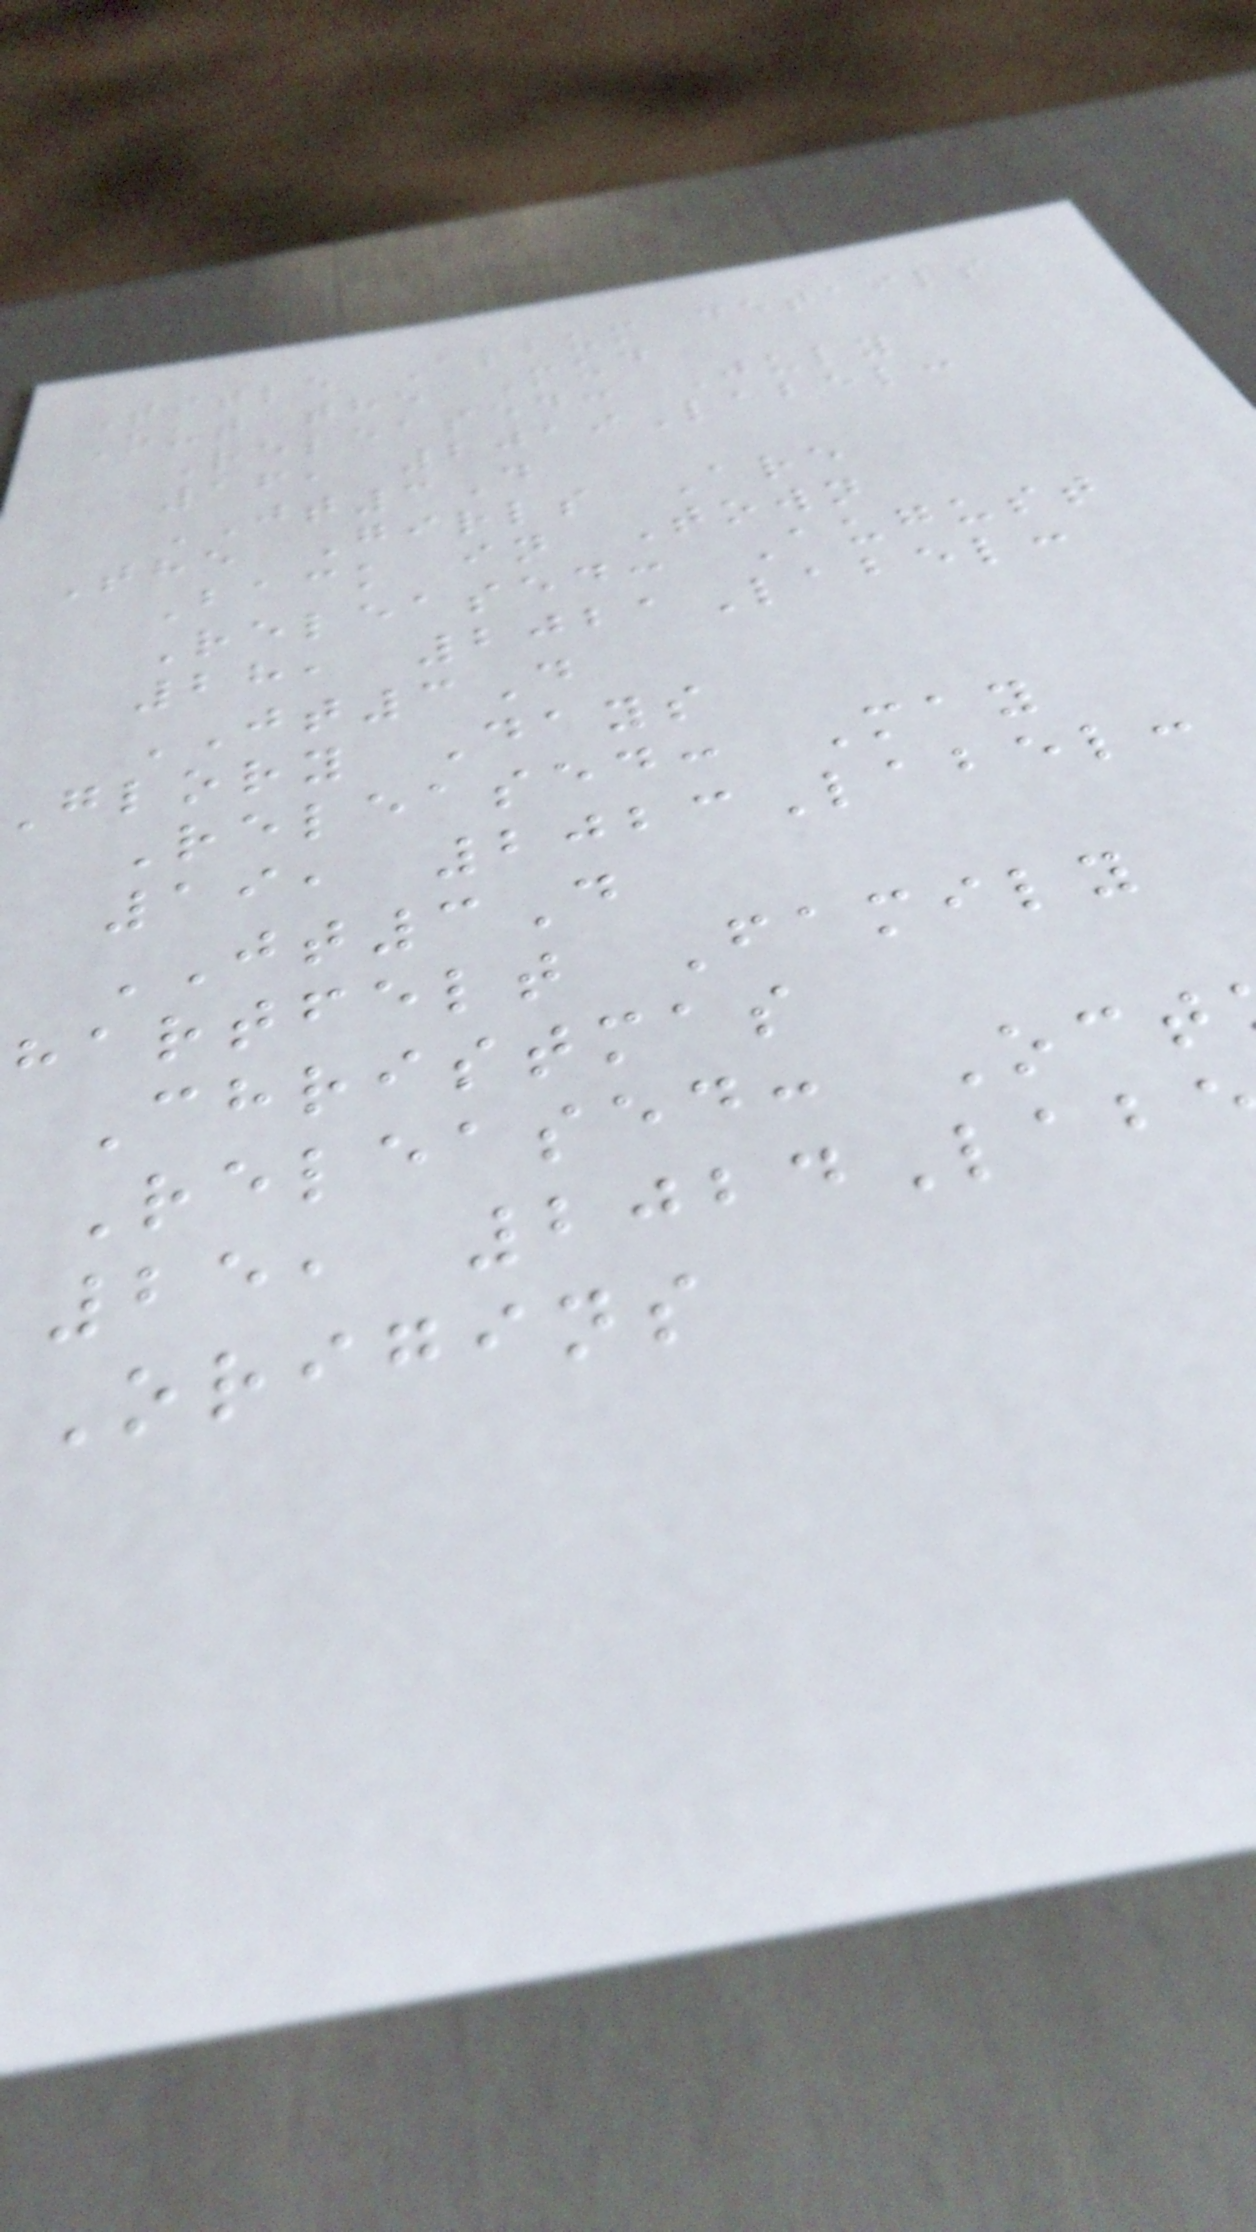Title Album details
Out the Mud
Released: July
16, 2019Label:
JT3D
The Girls Are
Back in Town
Released: August
28, 2021Label:
JT3D
glory Days
Released: May
19, 2023Label:
JT3D
hartfelt Family
Christmas
Released: Oct
25, 2024Lab
Origins
